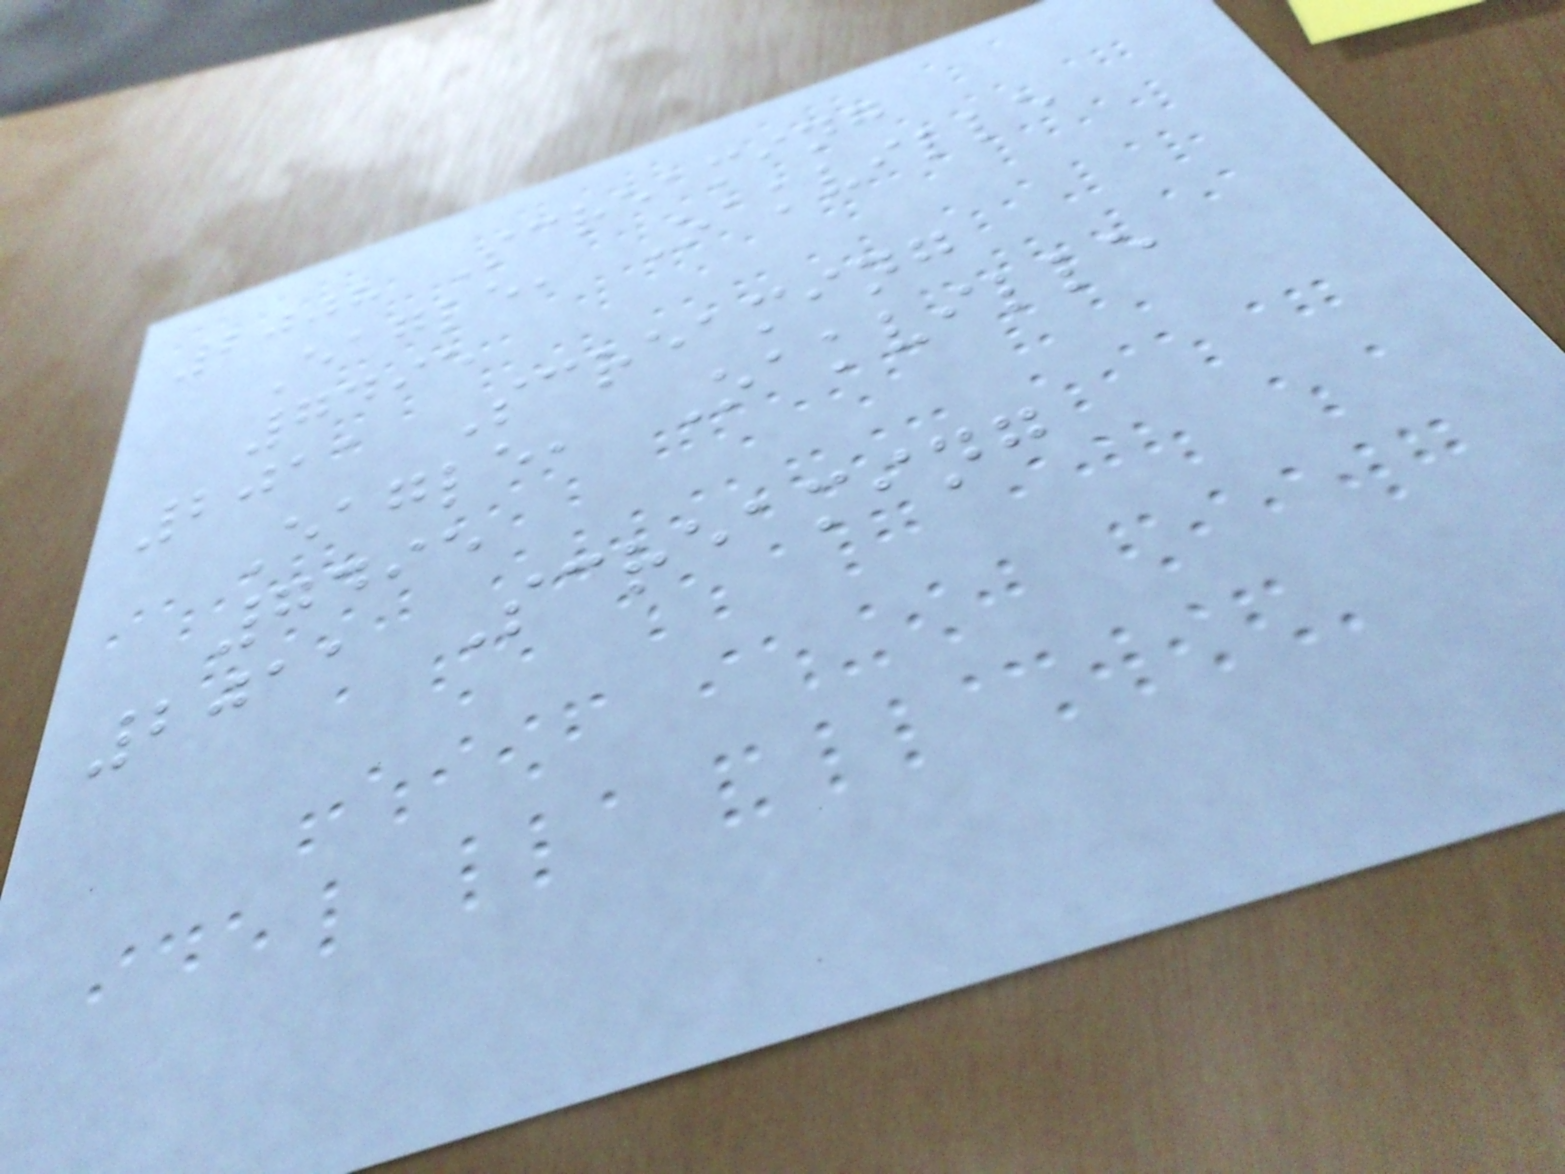2008 Screaming
Eagle, Oakville
7495
2011 Screaming
Eagle, Oakville
7495
2011 Screaming
